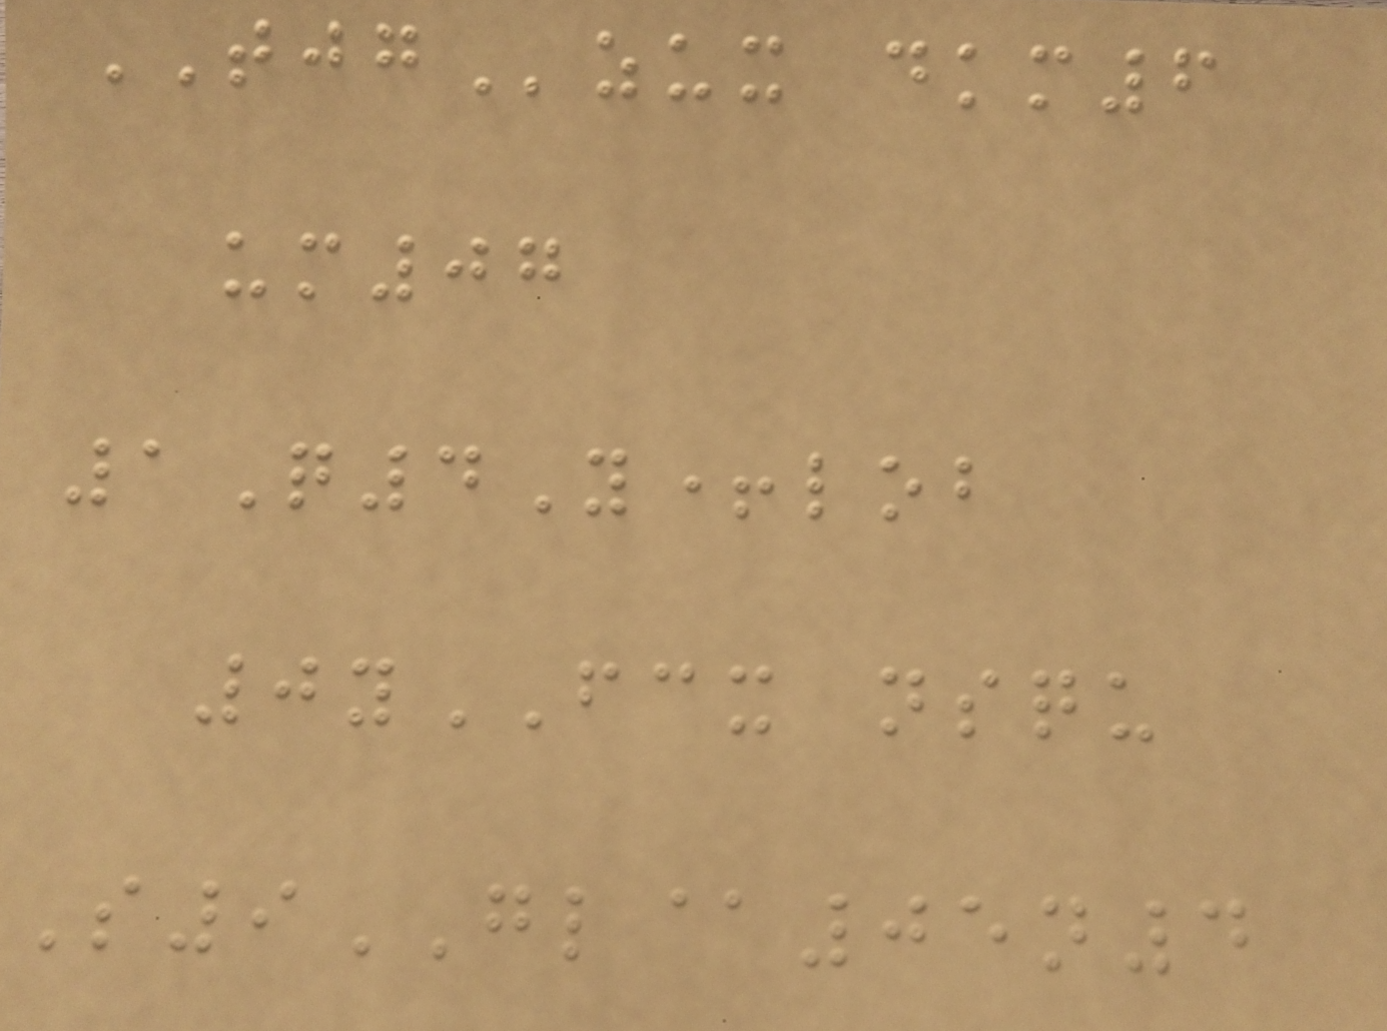TJGzux dkm6
um07
1Q4Y+lob
0yFCX nsqu
S9GL@05n4
